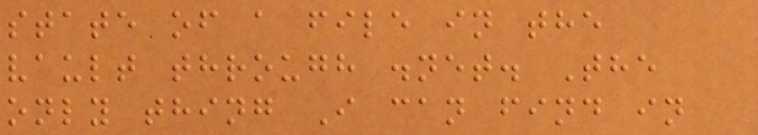state of a file in the
vault through .net. The
only thing I can find in
